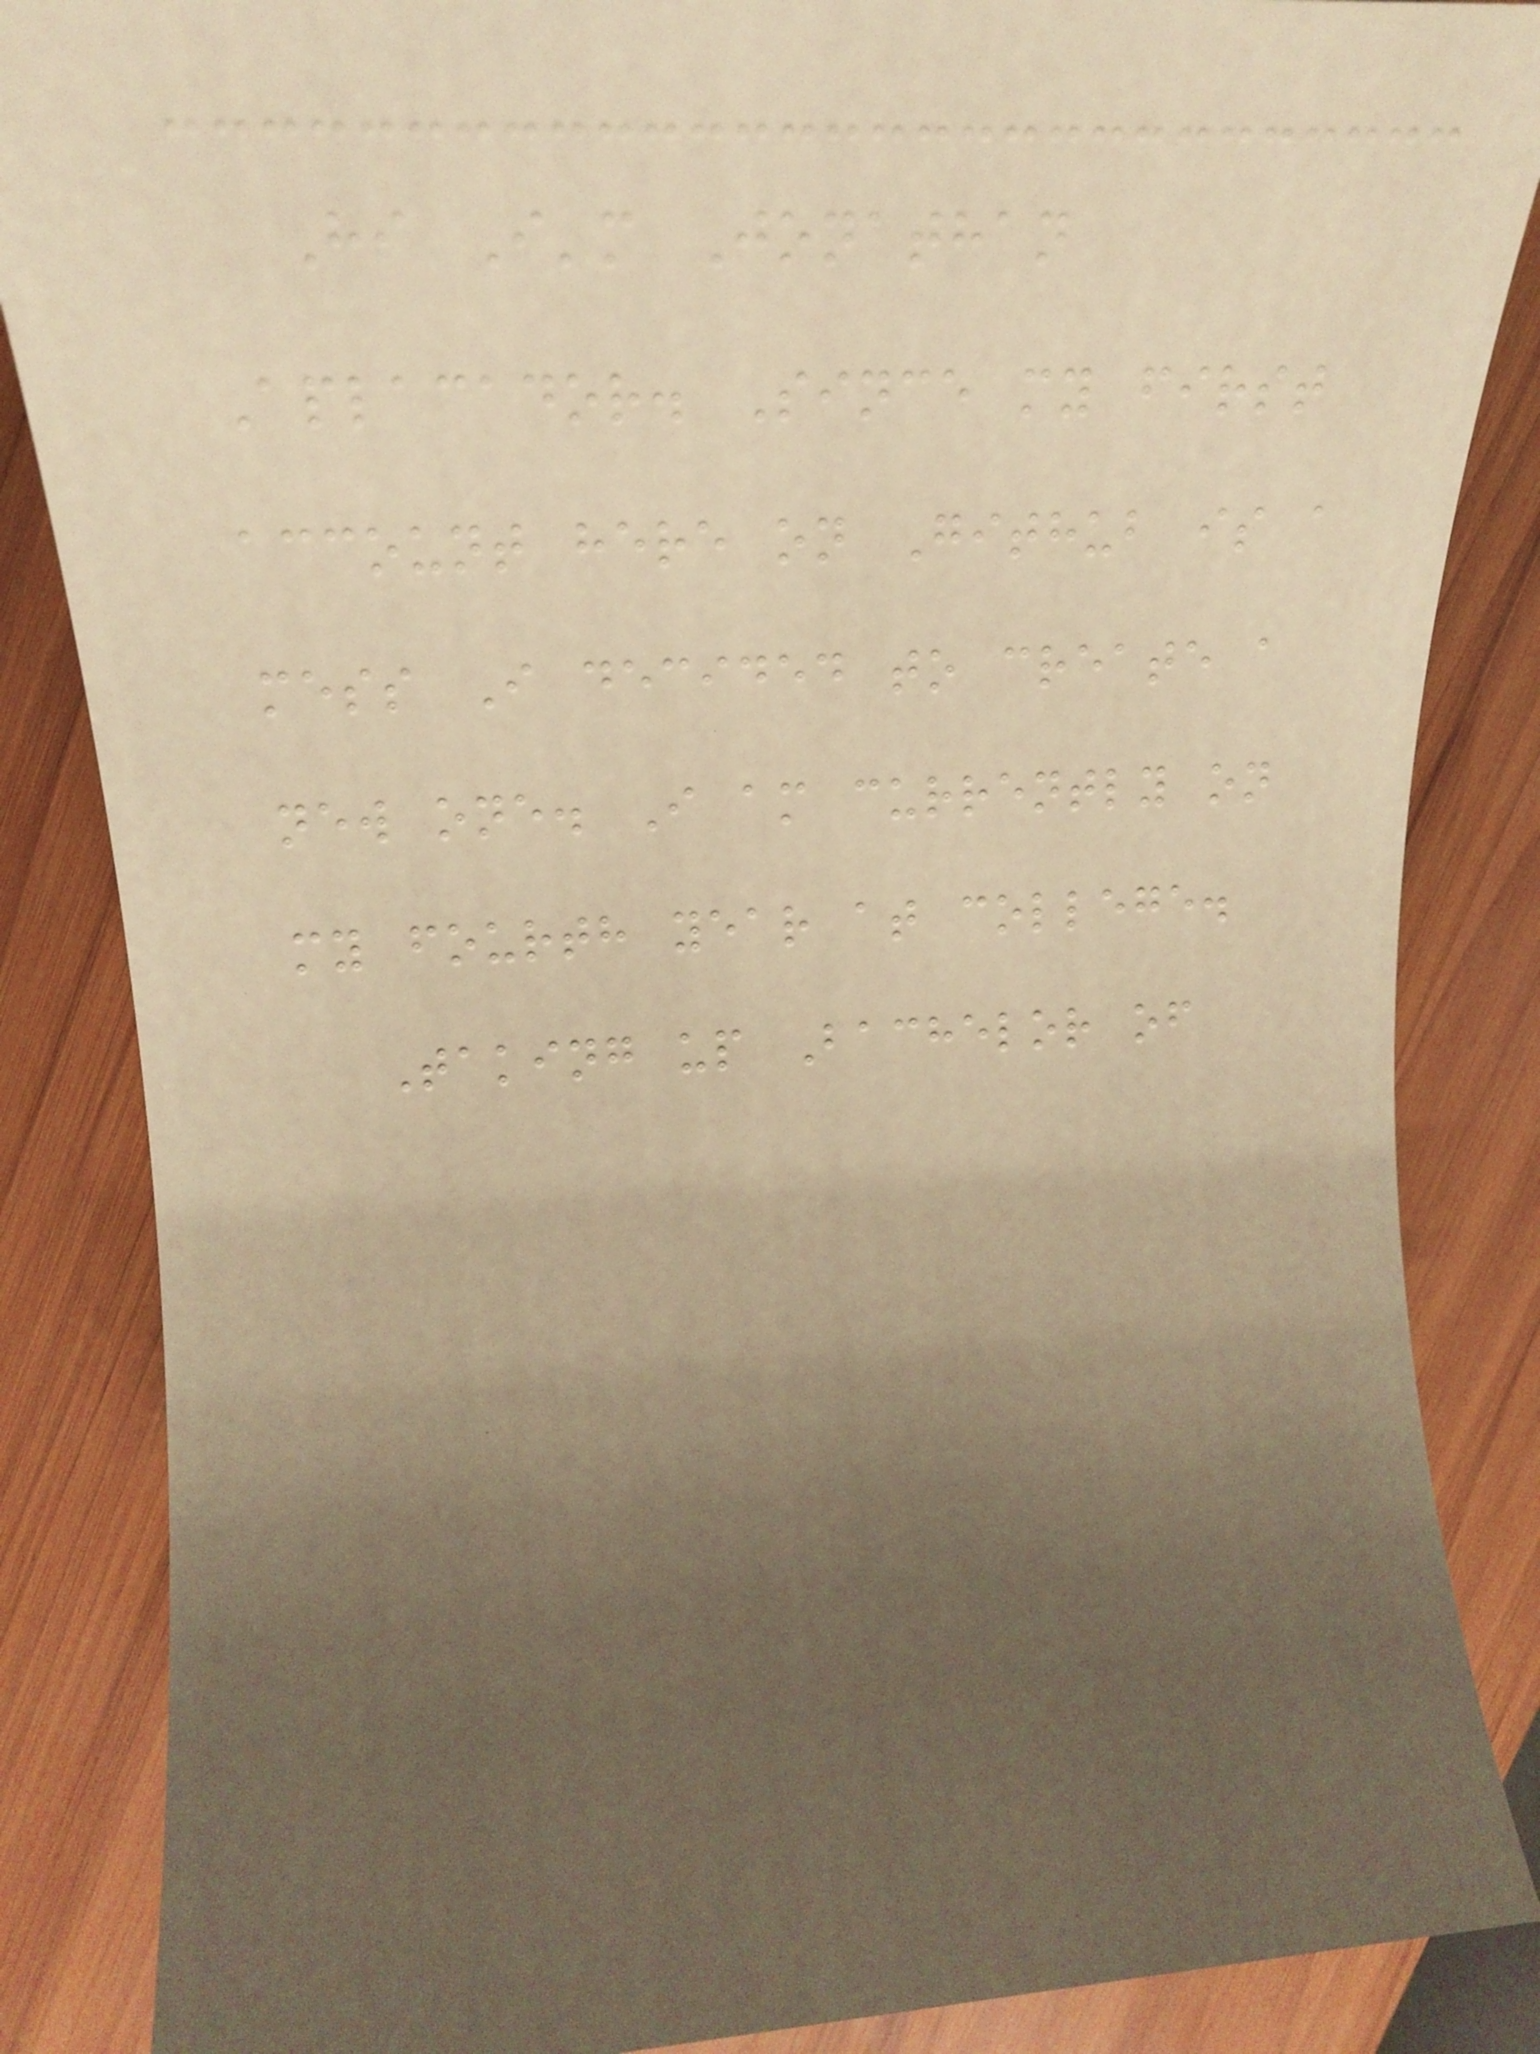Hi I'm Jonathan
Aplacador. Since my first
account here on Github is a
mess I decided to create a
new one. I am currently on
my fourth year at college.
Taking up Bachelor of
